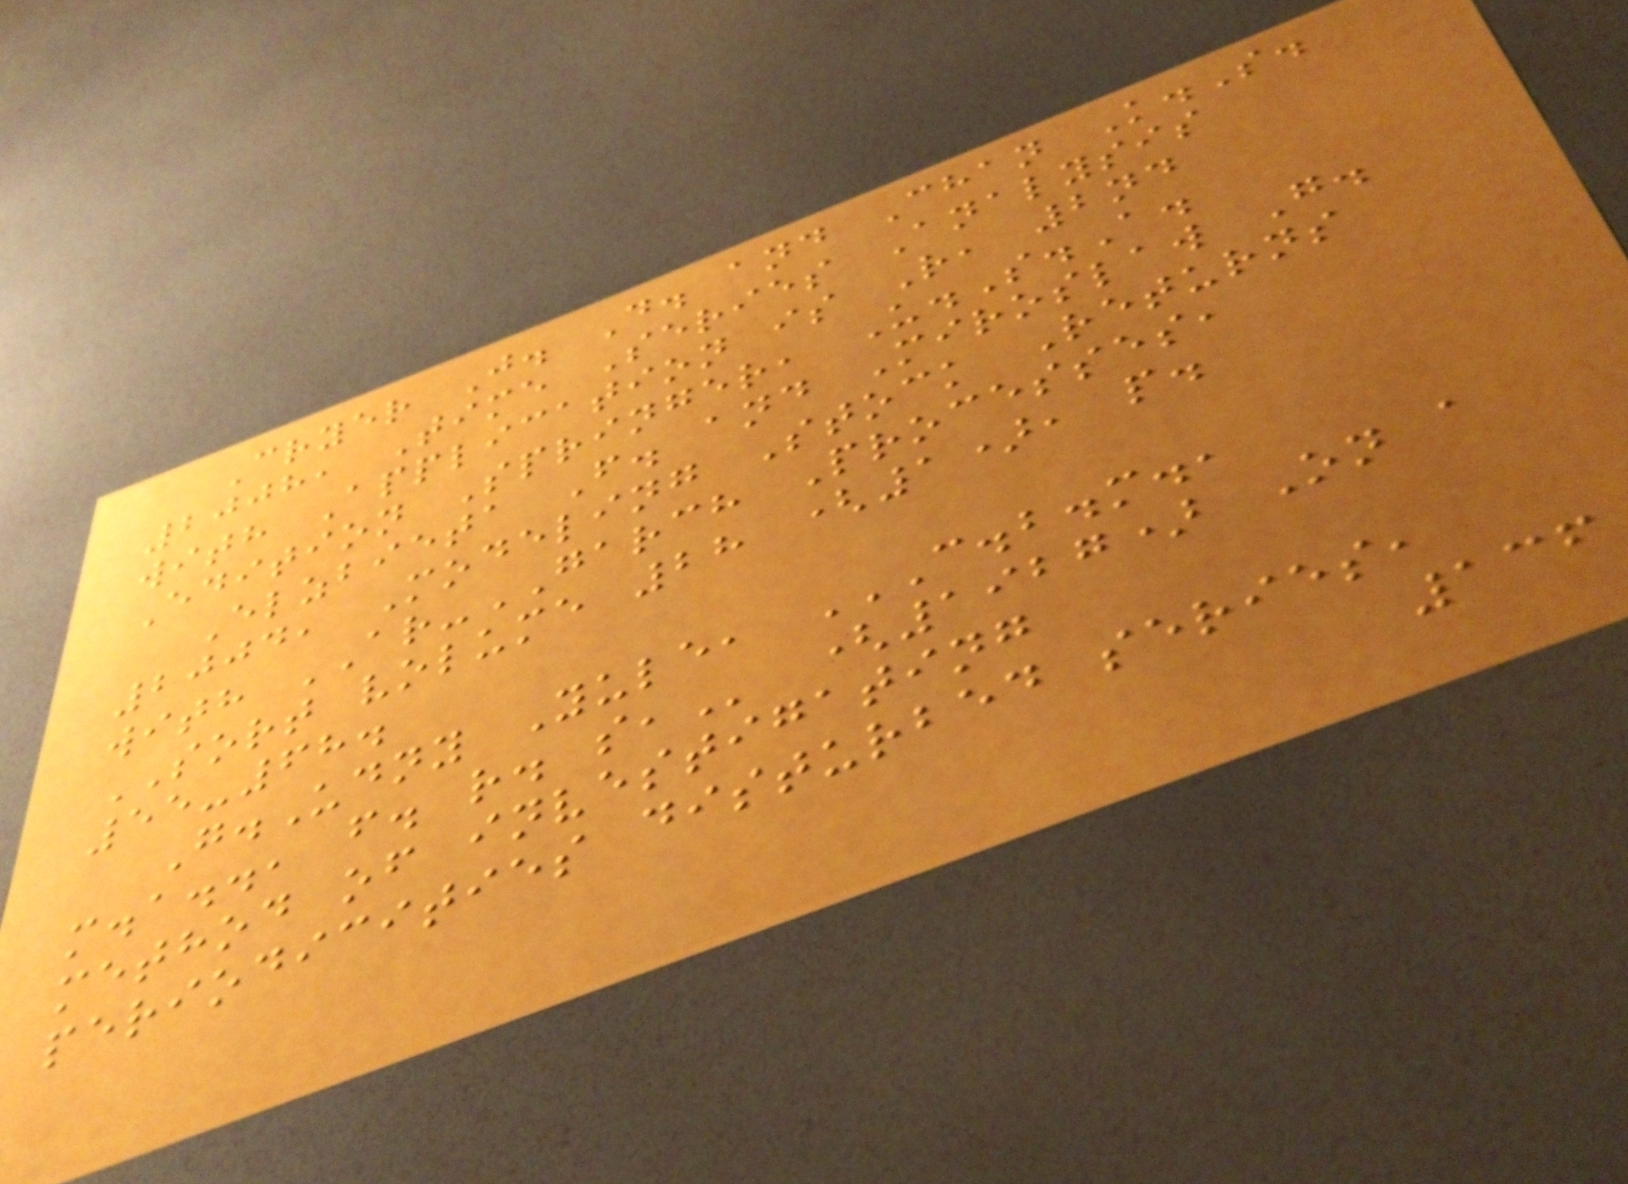Cryer J. D. and Chan K.S.
2008, Time Series Analysis
with Application is R, 2nd
Edition Springer, U.S.A.
Elzbieta F. and Miroslaw G.
2004, Modeling Stock Returns
with AR-GARCH Processes,
SORT volume 28 (1), p.
55-68.
G.Udny Yule, C.B.M.,
M.A.., F. R. S, (1927) On a
method of investigating
periodicities disturbed series,
136
